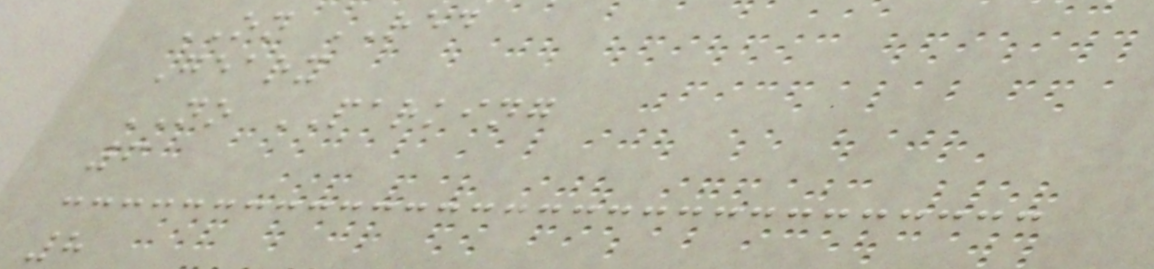ON RED
Geary
NO PARKING
6
8
